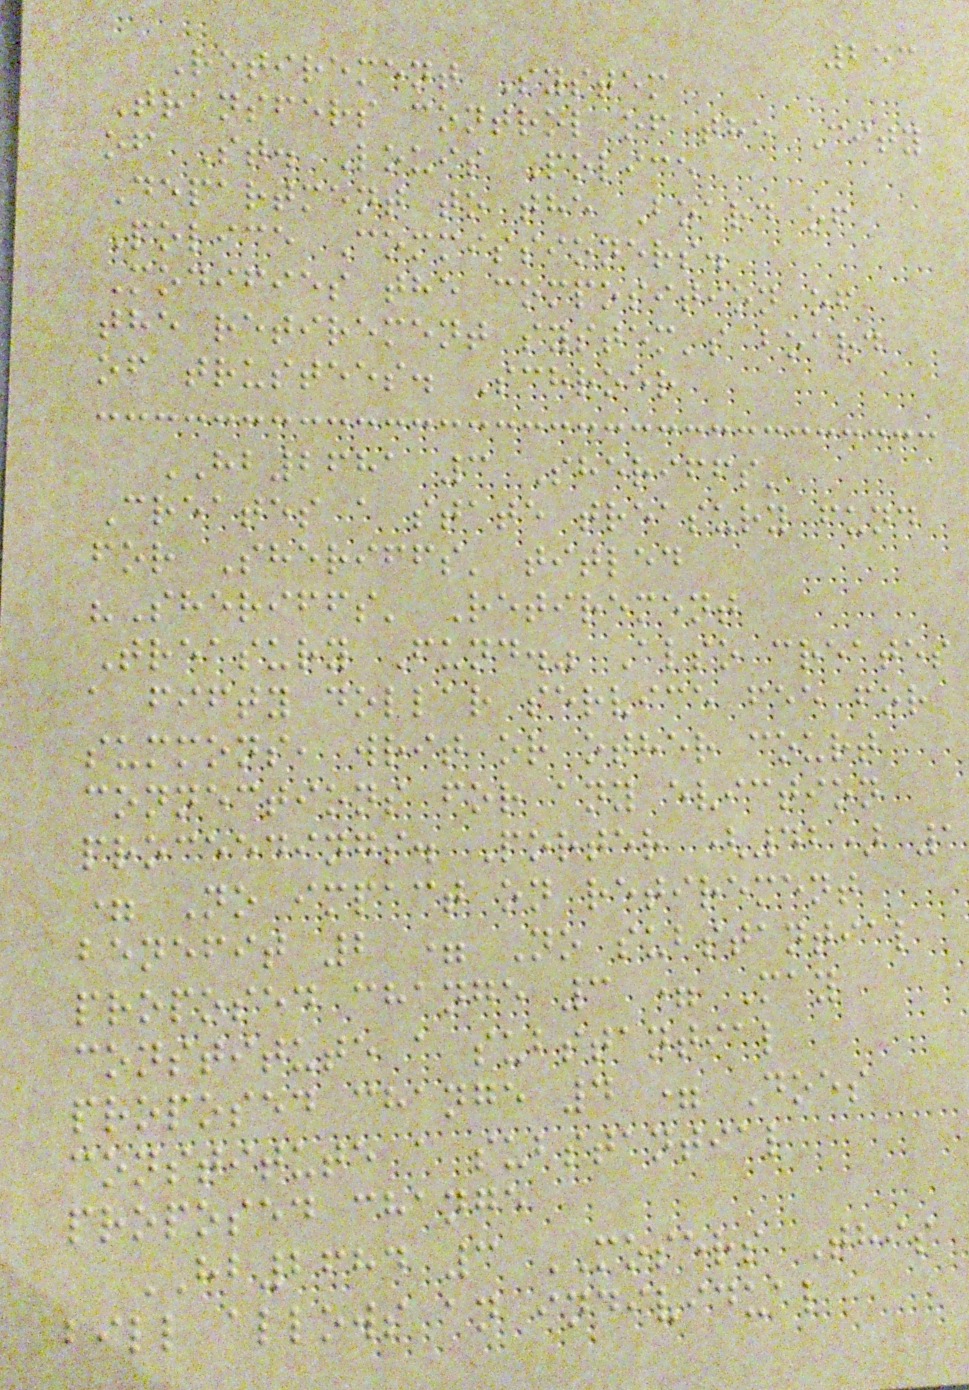253
Retirement System
Transfers control of the City
of St. Louis Police
Department to the Board of
Police Commissioners.
Modifies the composition of
the retirement system's board
of trustees. Schroer
HB2681 3 Sheriffs'
Creates a state treasury fund
for Sheriffs' titled
"Sheriffs' Retirement
Treasury Fund." Also creates
a fifty dollar service fee for
summons, writ or other court
connections for any eviction
proceedings. Porter (42) 1
= No impact on retirement
benefit 2 = No substantial
proposed change 3 = May
constitute a substantial
proposed change 4 = Does
constitute a substantial
proposed change
HB2684 3 MOSERS This
bill allows an individual
